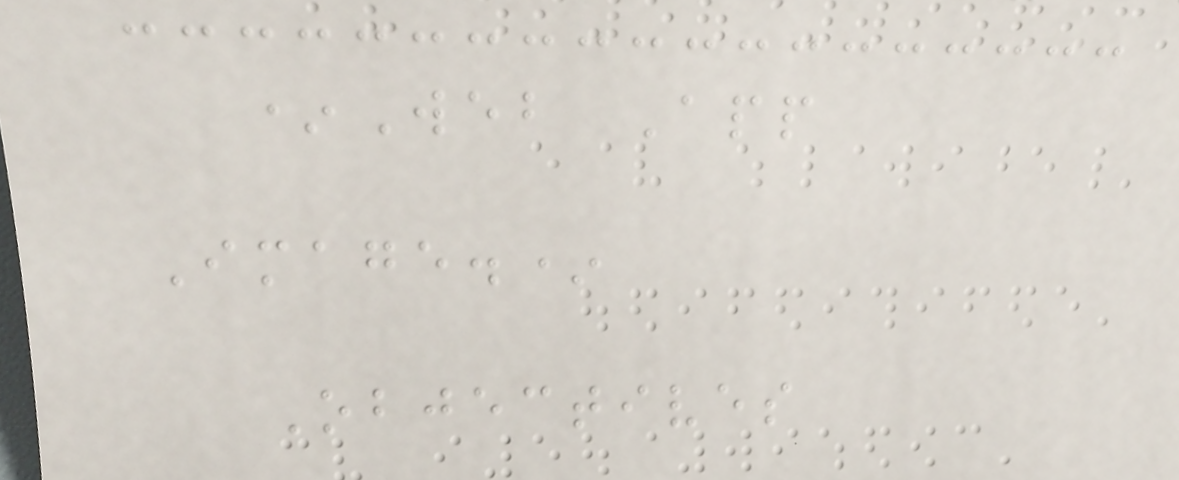*Web App
Image.*
Objectives
